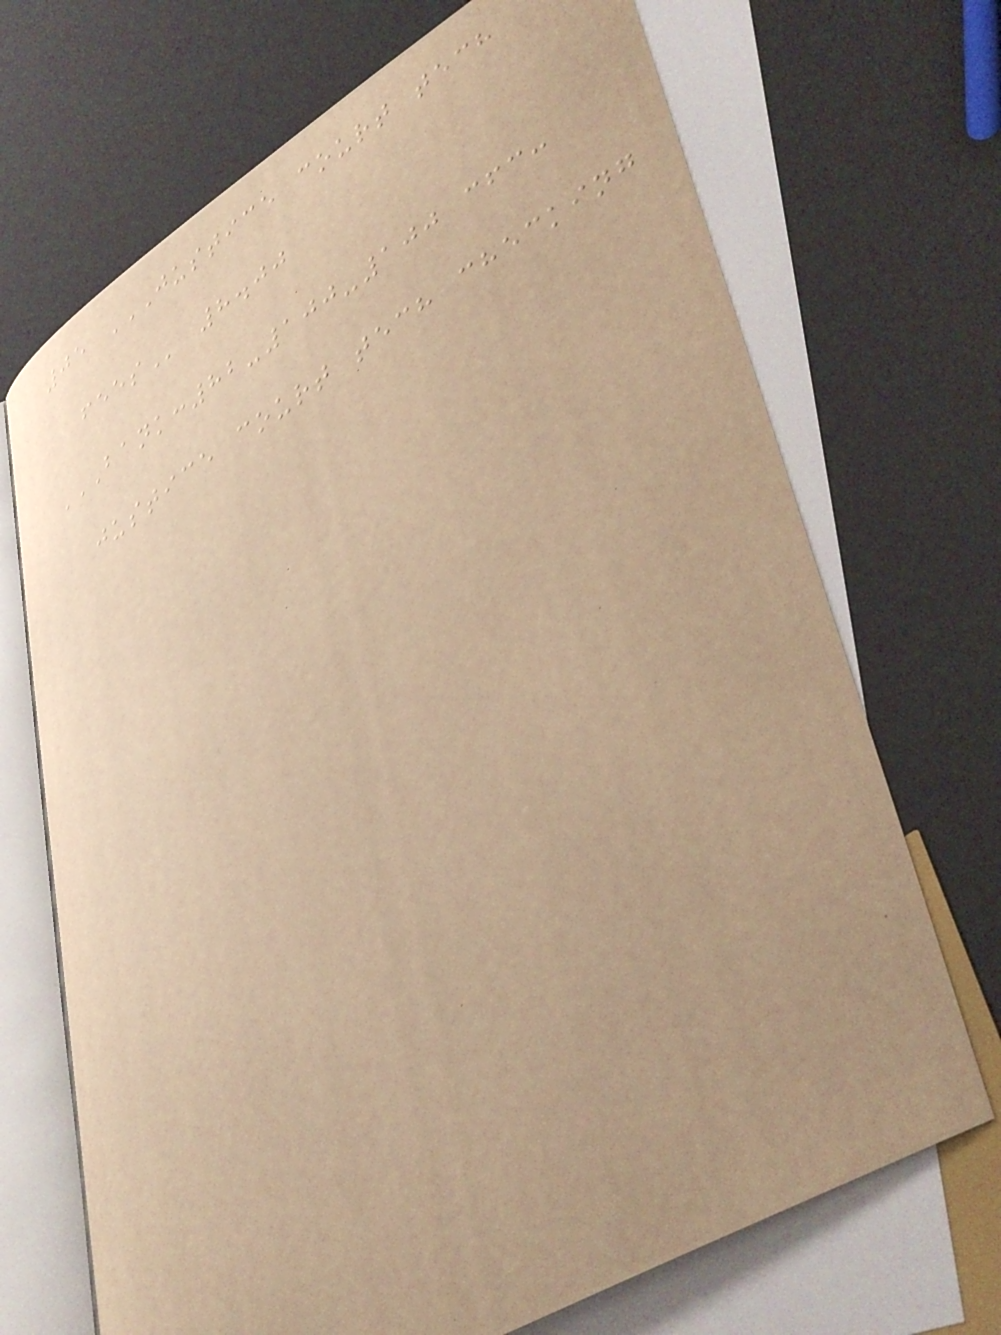05 JUSTICE COURT TECH
FEES 8.00
BANK:82-100-100 CFC:
JUSTICE COURT TECH CHECKING
